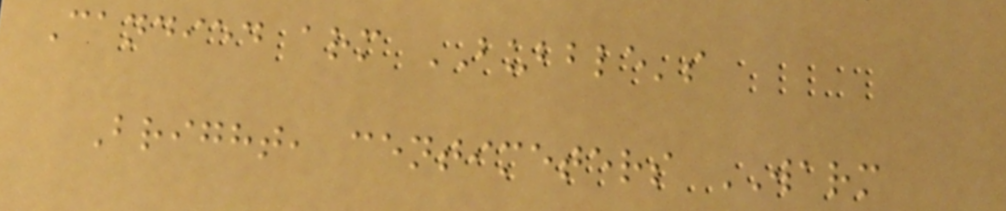Candied arm BUBBLE's
Bright, centimeters WARM
